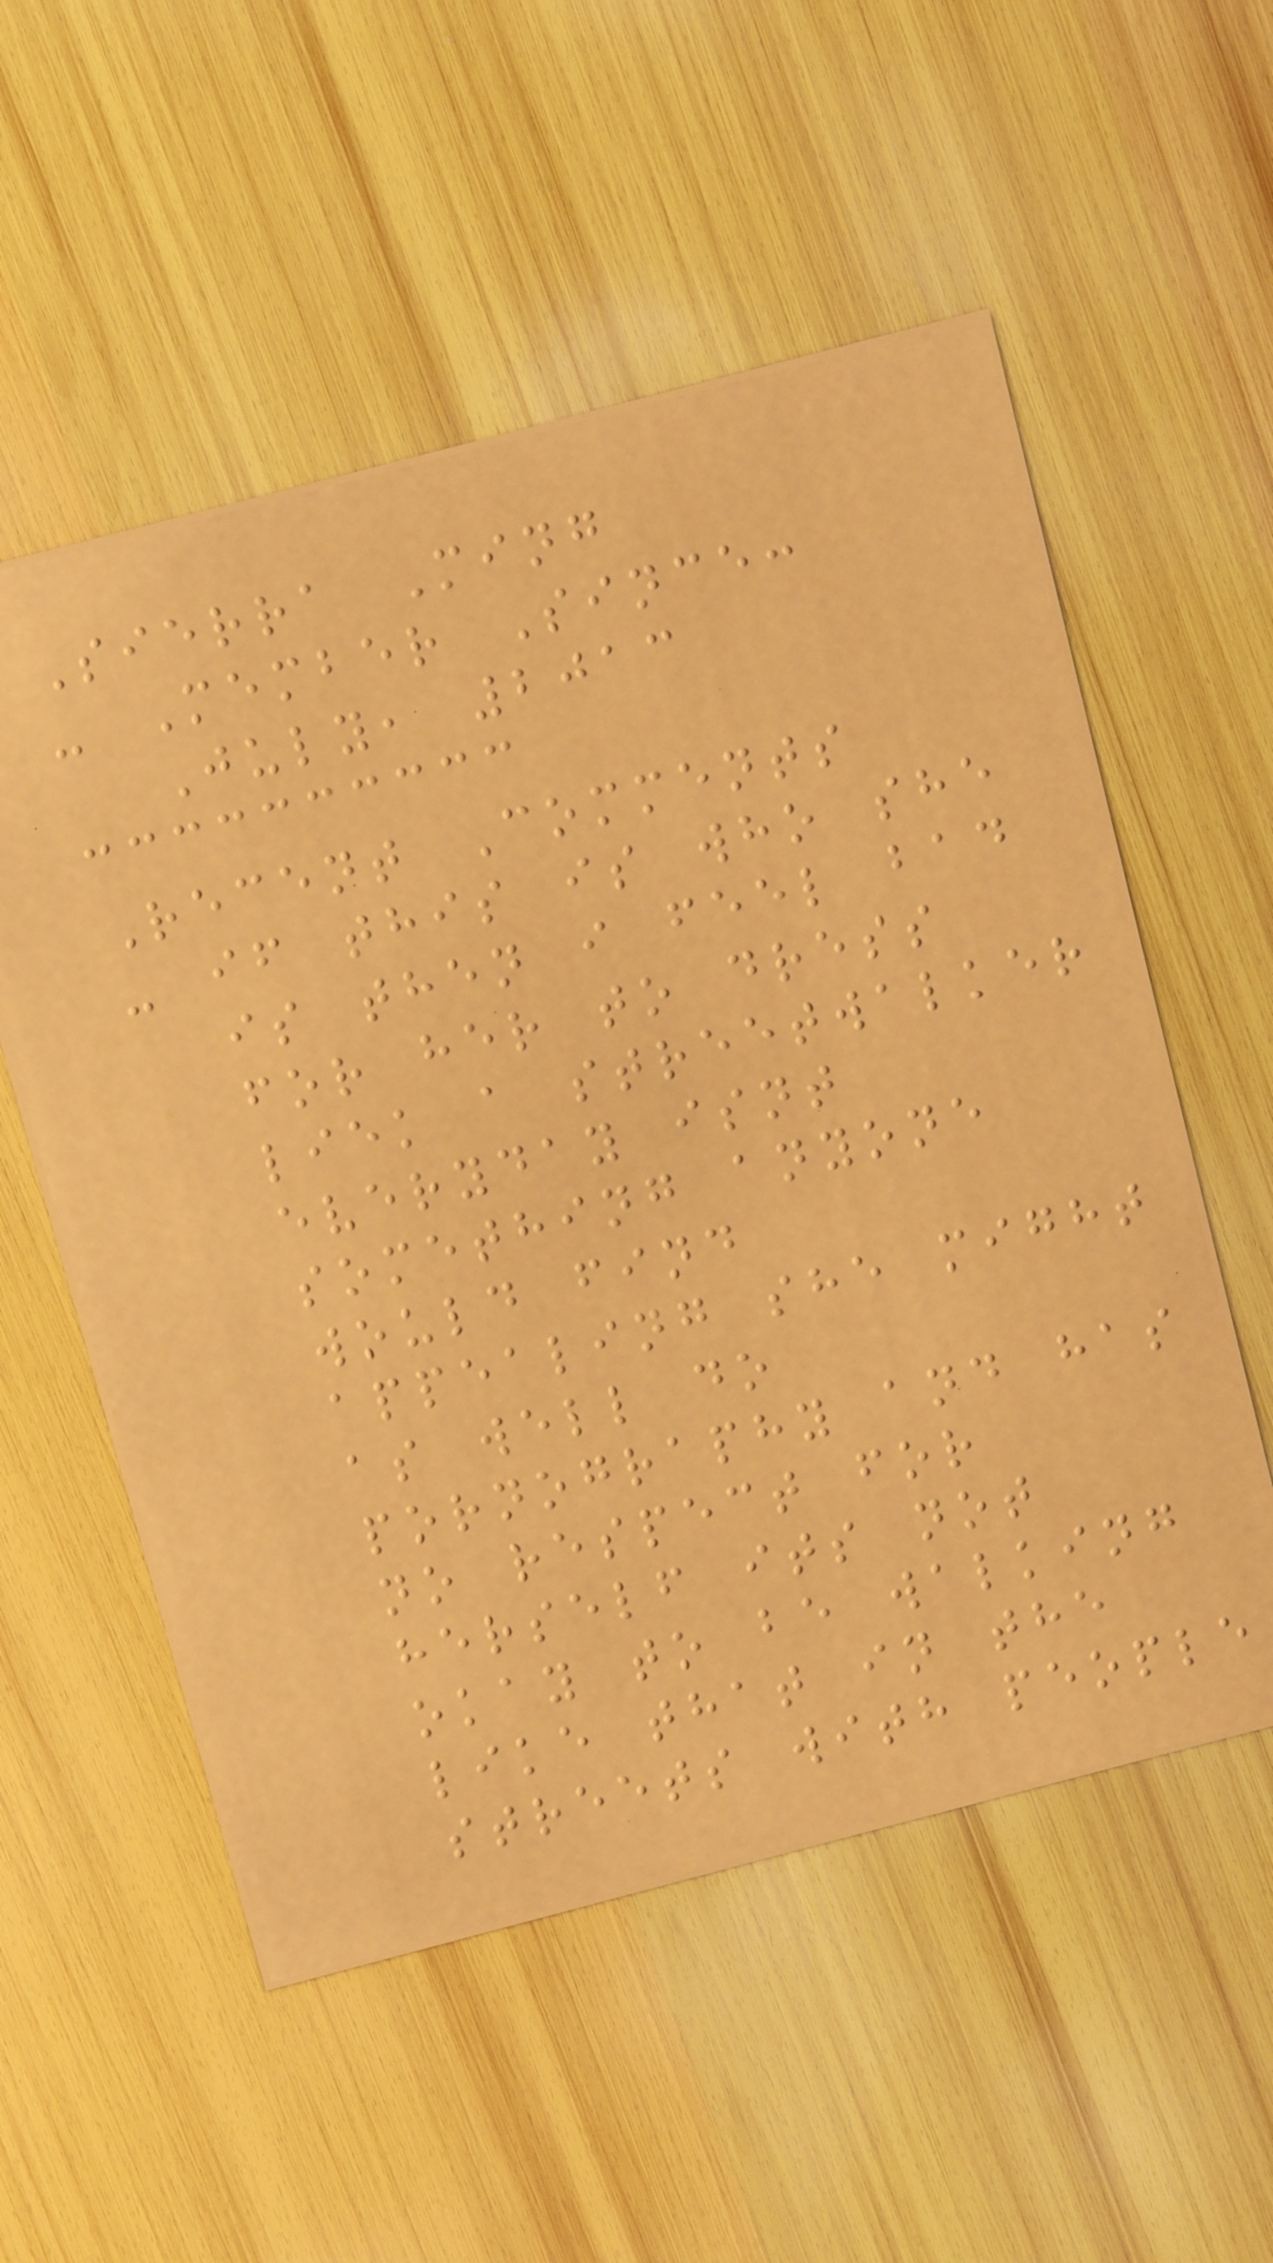Sierra Ming
- Member Since:
July, 2013
Recent Comments
- if this is who she
is then i feel bad
for her to dress
liek a streetwalker
everyday isnt
something anyone
would find
appealing she might
as well do
pornography and has
no respect for
herself its not
okay to be walking
like that in the
streets with people
